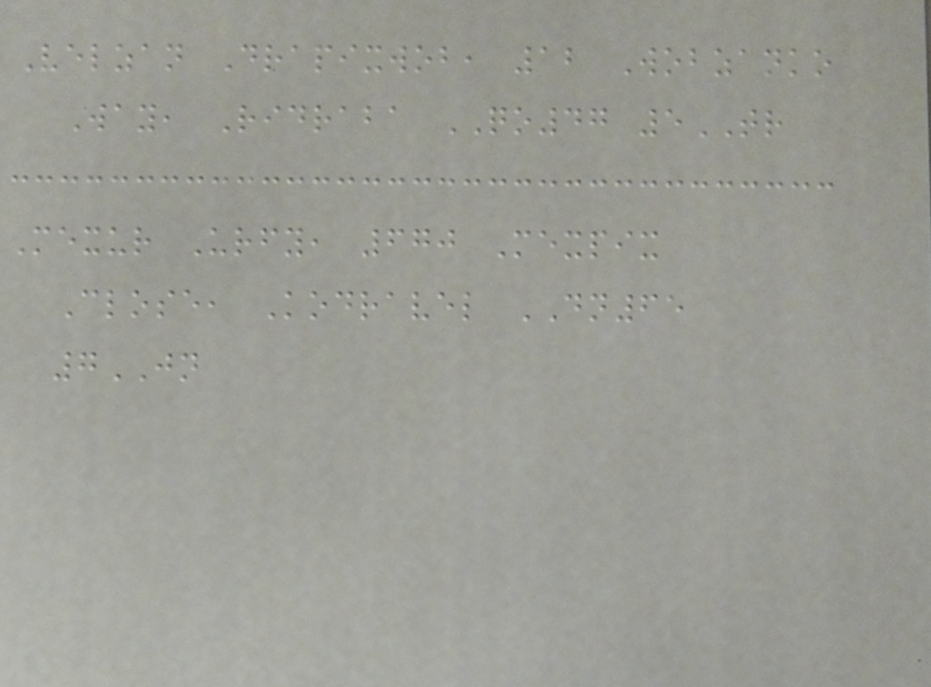Velzan Drapixwob, 12 Wobzanko
Way, Ridraba QO47 5TR
Mexur Urfy, 670 Mexpix
Close, Kodravel DN65
7JN
